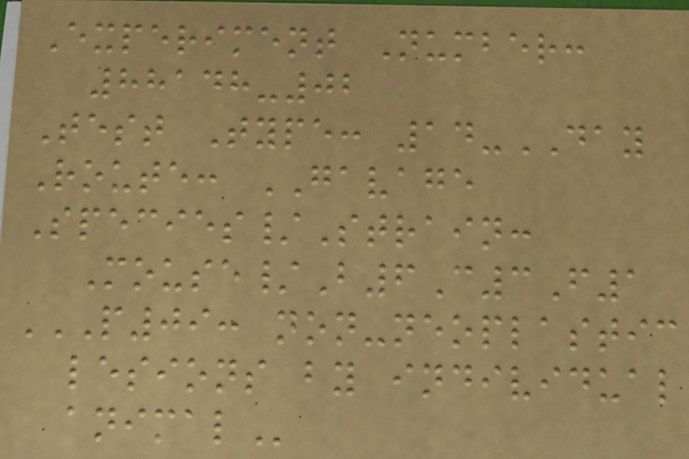Experiment Number:
88148-02
Test Type: 14-DAY
Route: GAVAGE
Species/Strain:
Mouse/B6C3F1
P09: NON-NEOPLASTIC
LESIONS BY INDIVIDUAL
ANIMAL
